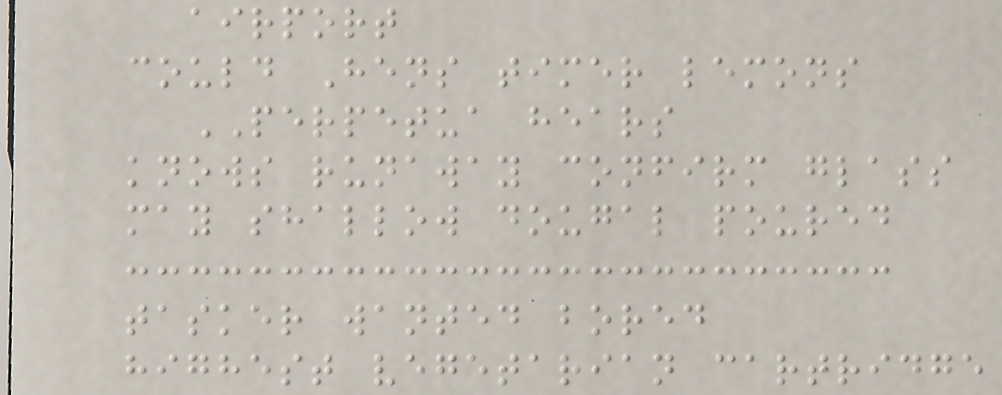airport
could Hens timer lemons
PERPETUA hears
knows runaway confirm glass
may shallow dougal poured
tasker wanted bored
highest vegetarian cartridge
